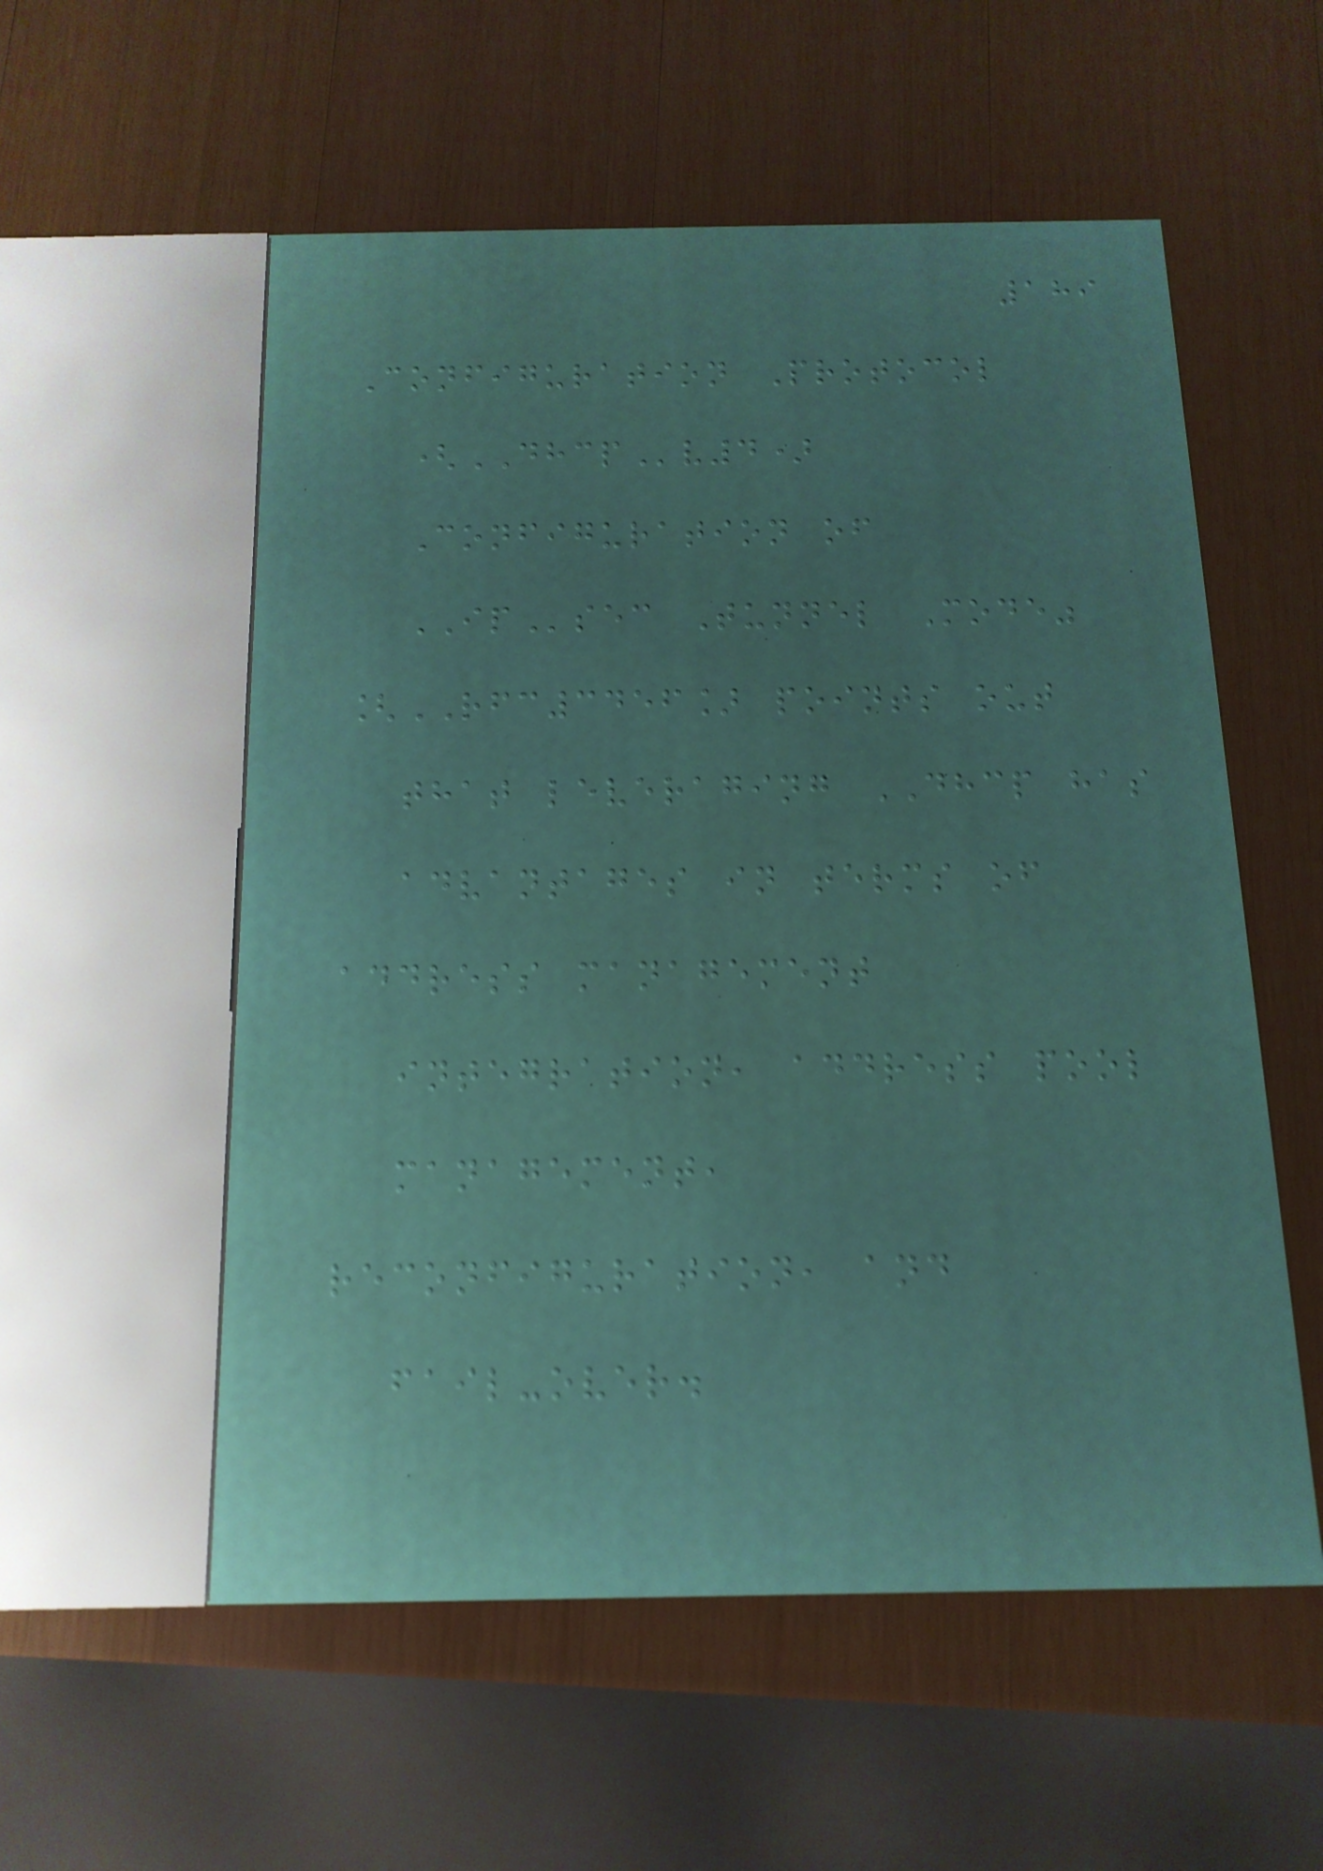189
Configuration Protocol
(DHCPv4)
Configuration of
IPsec Tunnel Mode"
[RFC3456] points out
that leveraging DHCP has
advantages in terms of
address management
integration, address pool
management,
reconfiguration, and
fail-over.
